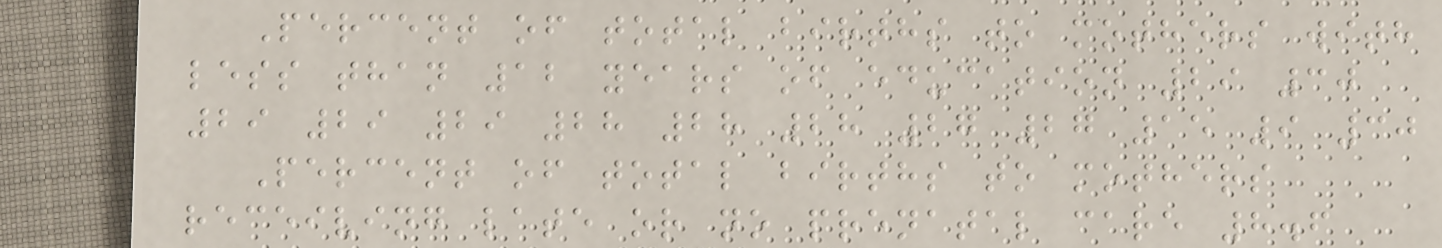Percent of total births to mothers with
less than 12 years of education 29 30
29 29 29 28 28 28 27 27 15 9 30
Percent of total births to mothers
receiving late or no prenatal care 8.6
